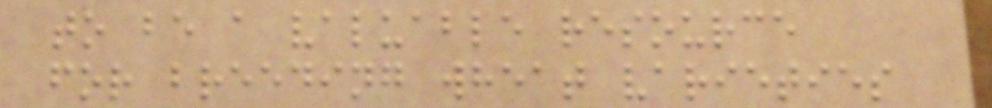to be a valuable resource
for breeding wheat varieties
